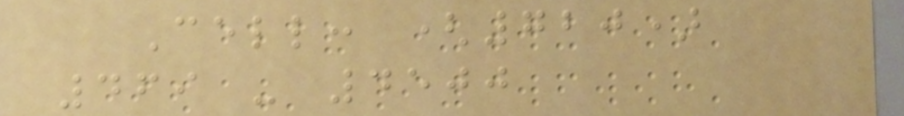Cell: (720)
469 - 4500
